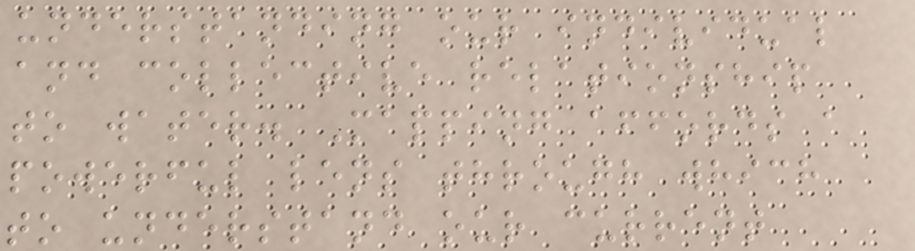understanding our individual
and collective relationship
to water. Mapping affords a
powerful lens through which
to understand our current
